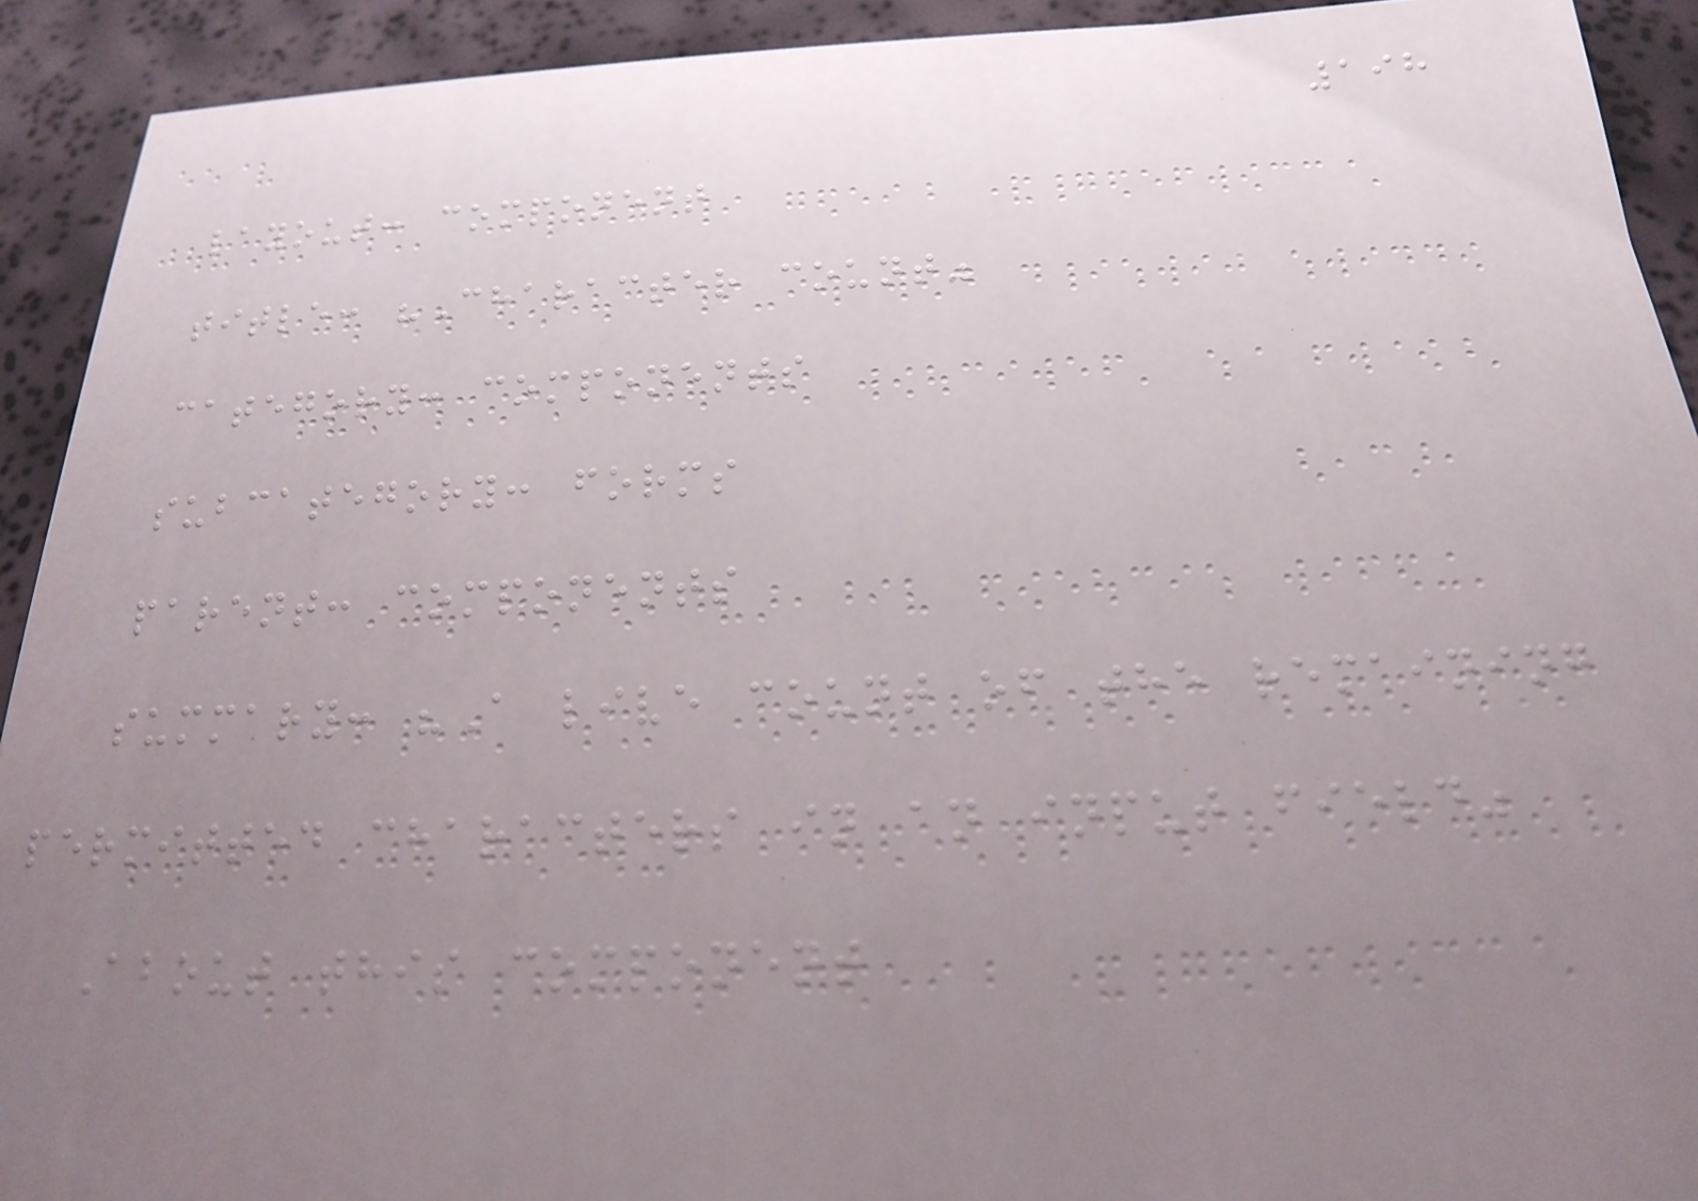198
layout: component
title: "Character count"
category: components
subcategory: forms
parent: components
summary: "A live count of the remaining
permitted characters in an input field"
About this component
